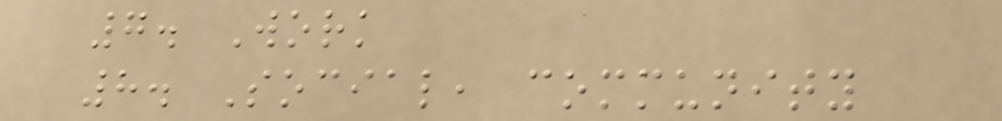7. Work
8. Social, community
